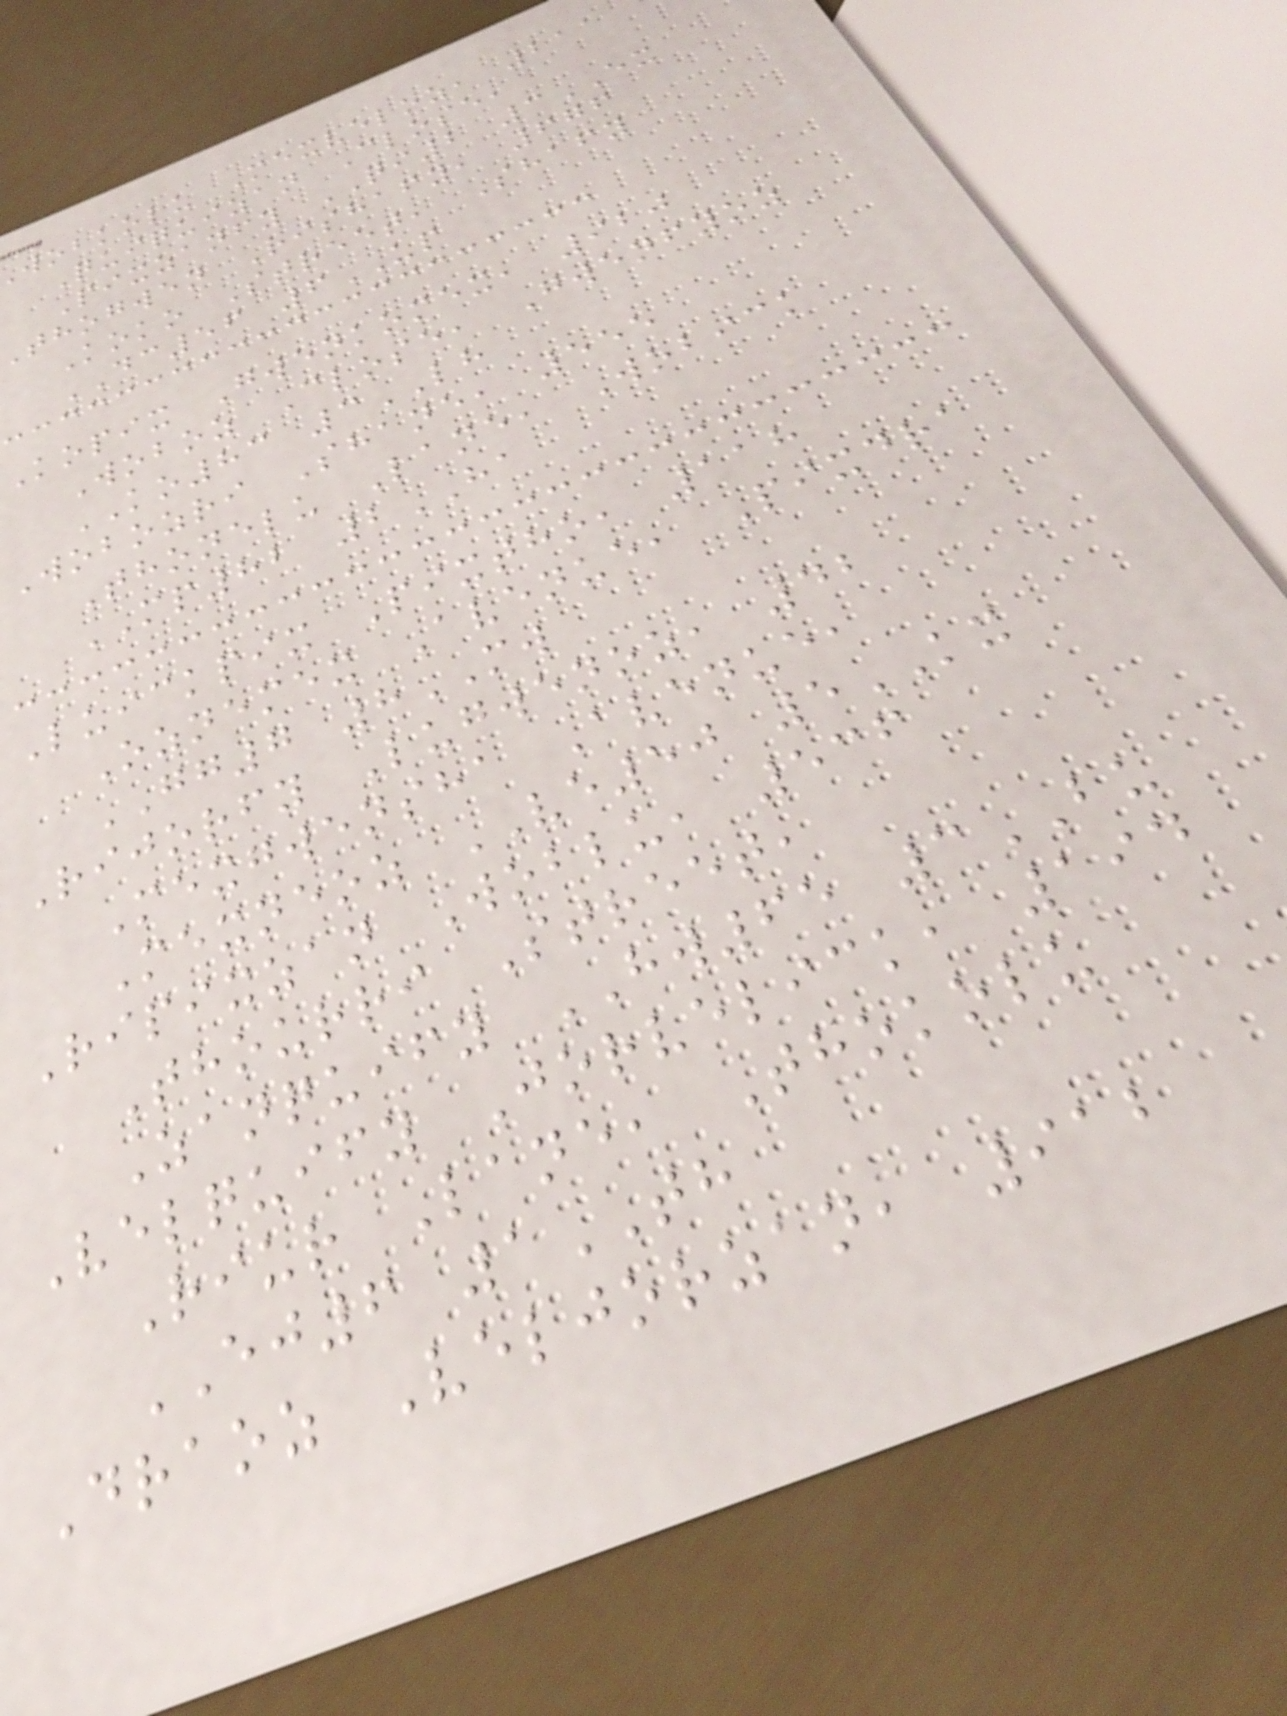wobkolu Mexveloz, 211
Quiquizan Close,
Pixzanfy QI2 3EX
thogwen Rishafy, 676
Koko Street, Shafy
DC56 6UP
Kopix Gwenkomex, 920
Woboz Close, Gwenfyoz
KO83 3LH
Wobozri Shane, 555
Thonelu Lane, Wobick
MP82 2HA
Luickpix Pixtho, 118
Oznemex Avenue, Pixdra
GG7 8MW
Rijorfy Lugwenoz, 42
Mexgwensha Avenue,
Mexneoz VE50 5KX
Ripixzan Woblu, 536
Thourri Street,
Zanquify HW65 3BU
Velquify Jorvelick, 194
Riur Lane, Thokolu
EJ6 1TH
Draoz Veljorzan, 912
